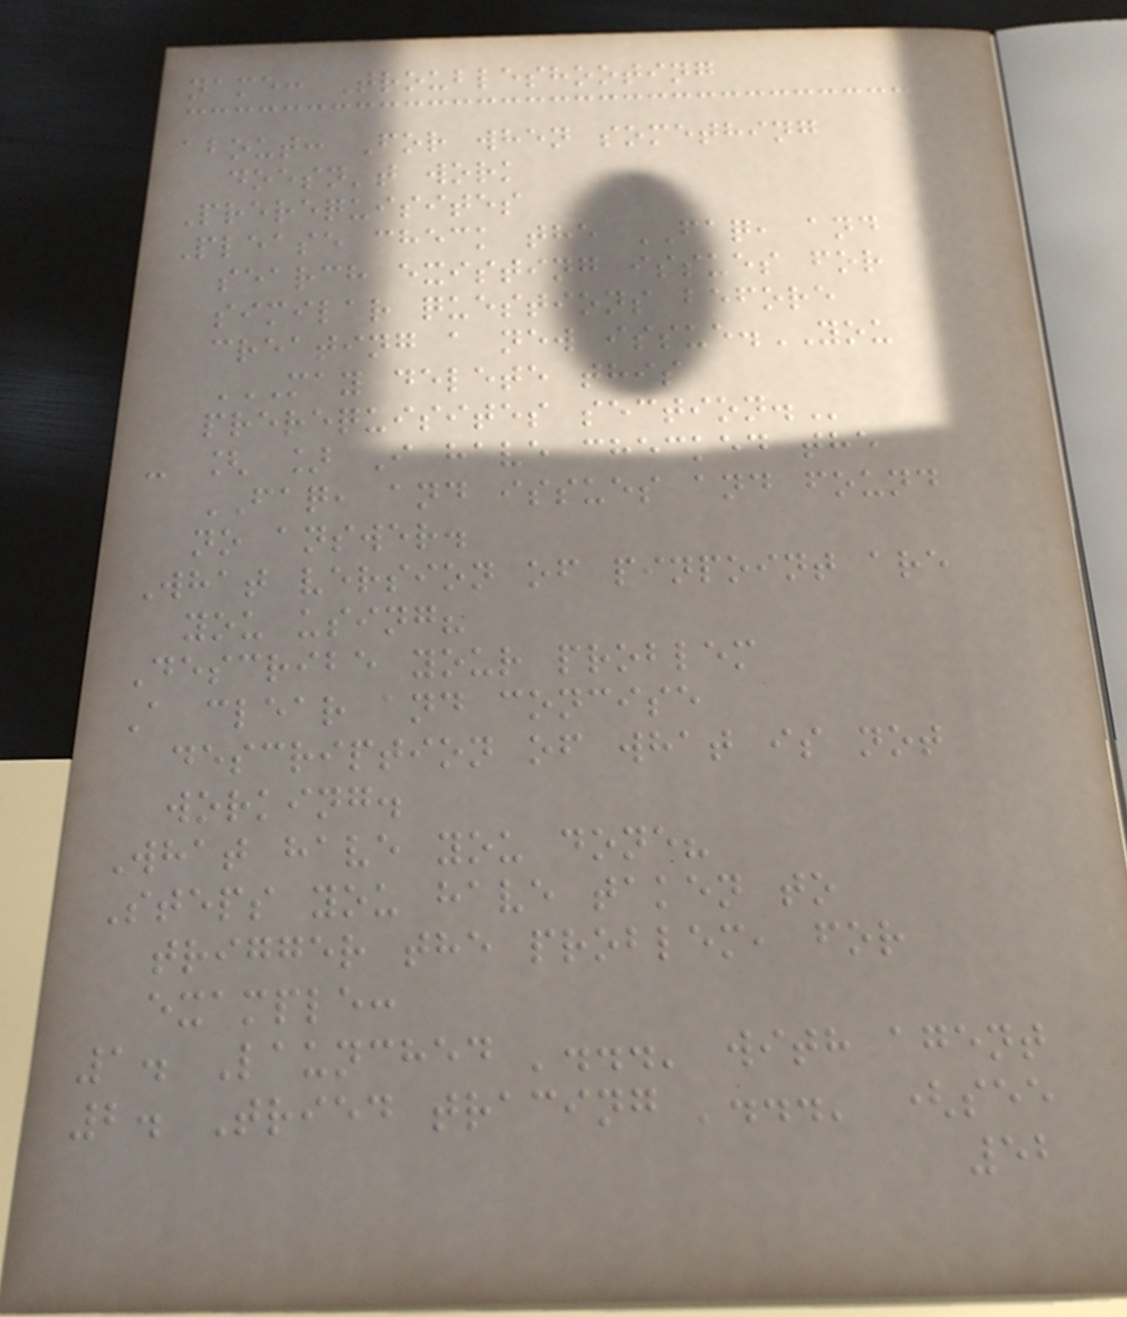name: Troubleshooting
about: For when something
doesn't work
Prerequisites
Please check the FAQ, and
search existing issues for
similar questions before
creating a new issue.YOU
MAY DELETE THIS
PREREQUISITES SECTION.
- [ ] I have checked the
FAQ, and issues and found
no answer.
What version of pinpoint are
you using?
Describe your problem
A clear and concise
description of what is not
working.
What have you done?
Steps you have taken to
trigger the problem, for
example:
1. Launched '...' with agent
2. Tried tracing '...' (see
52
